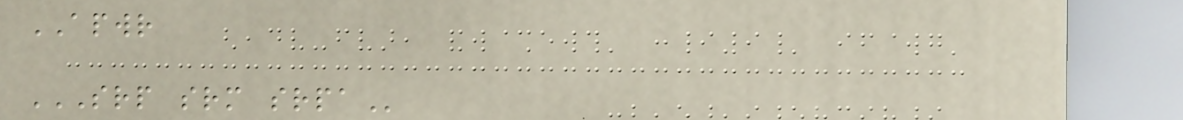APWR
SRP SRM SRPA
